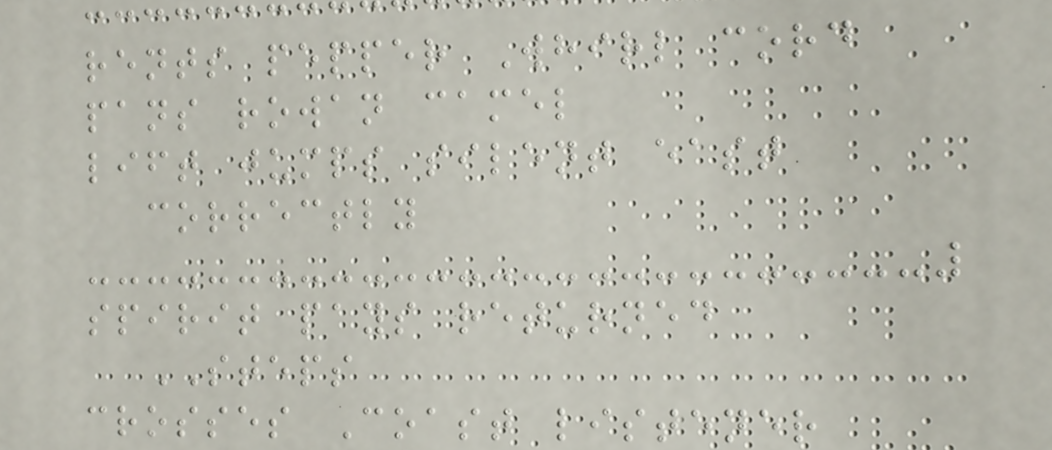rents pepper Whirl cord
pans rowan camel
lift jumps silent east
correctly
spirit pays returned
STEPS
crosses Coast listener
